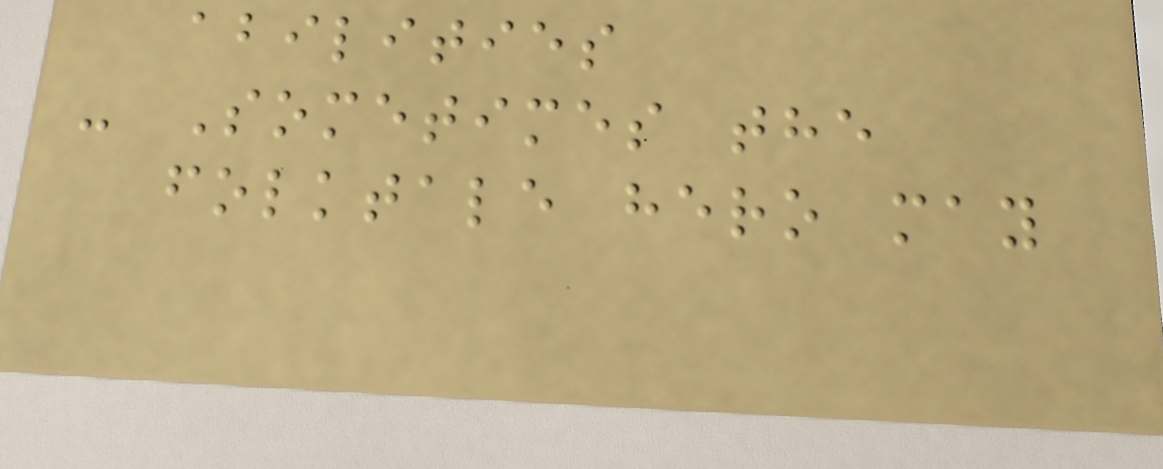abilities
- Sometimes the
folktale hero may
